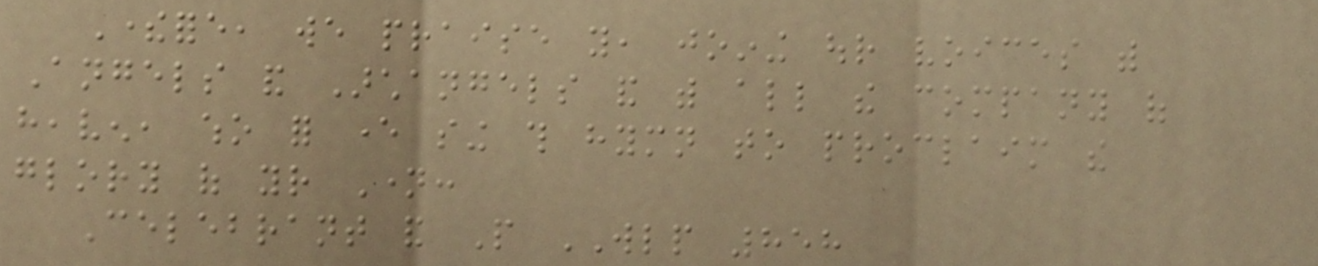Therefore, we praise you, joining our voices with
Angels and Archangels and with all the company of
heaven, who for ever sing this hymn to proclaim the
glory of your Name:
Celebrant and People WLP 858
